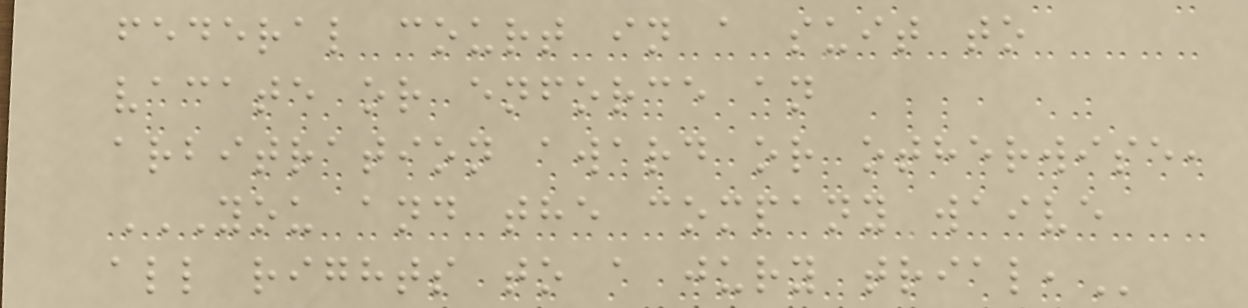federal court in a suit to
vacate or enforce an
arbitration award or otherwise,
YOU AND THE COMPANY WAIVE
ALL RIGHTS TO A JURY TRIAL,
